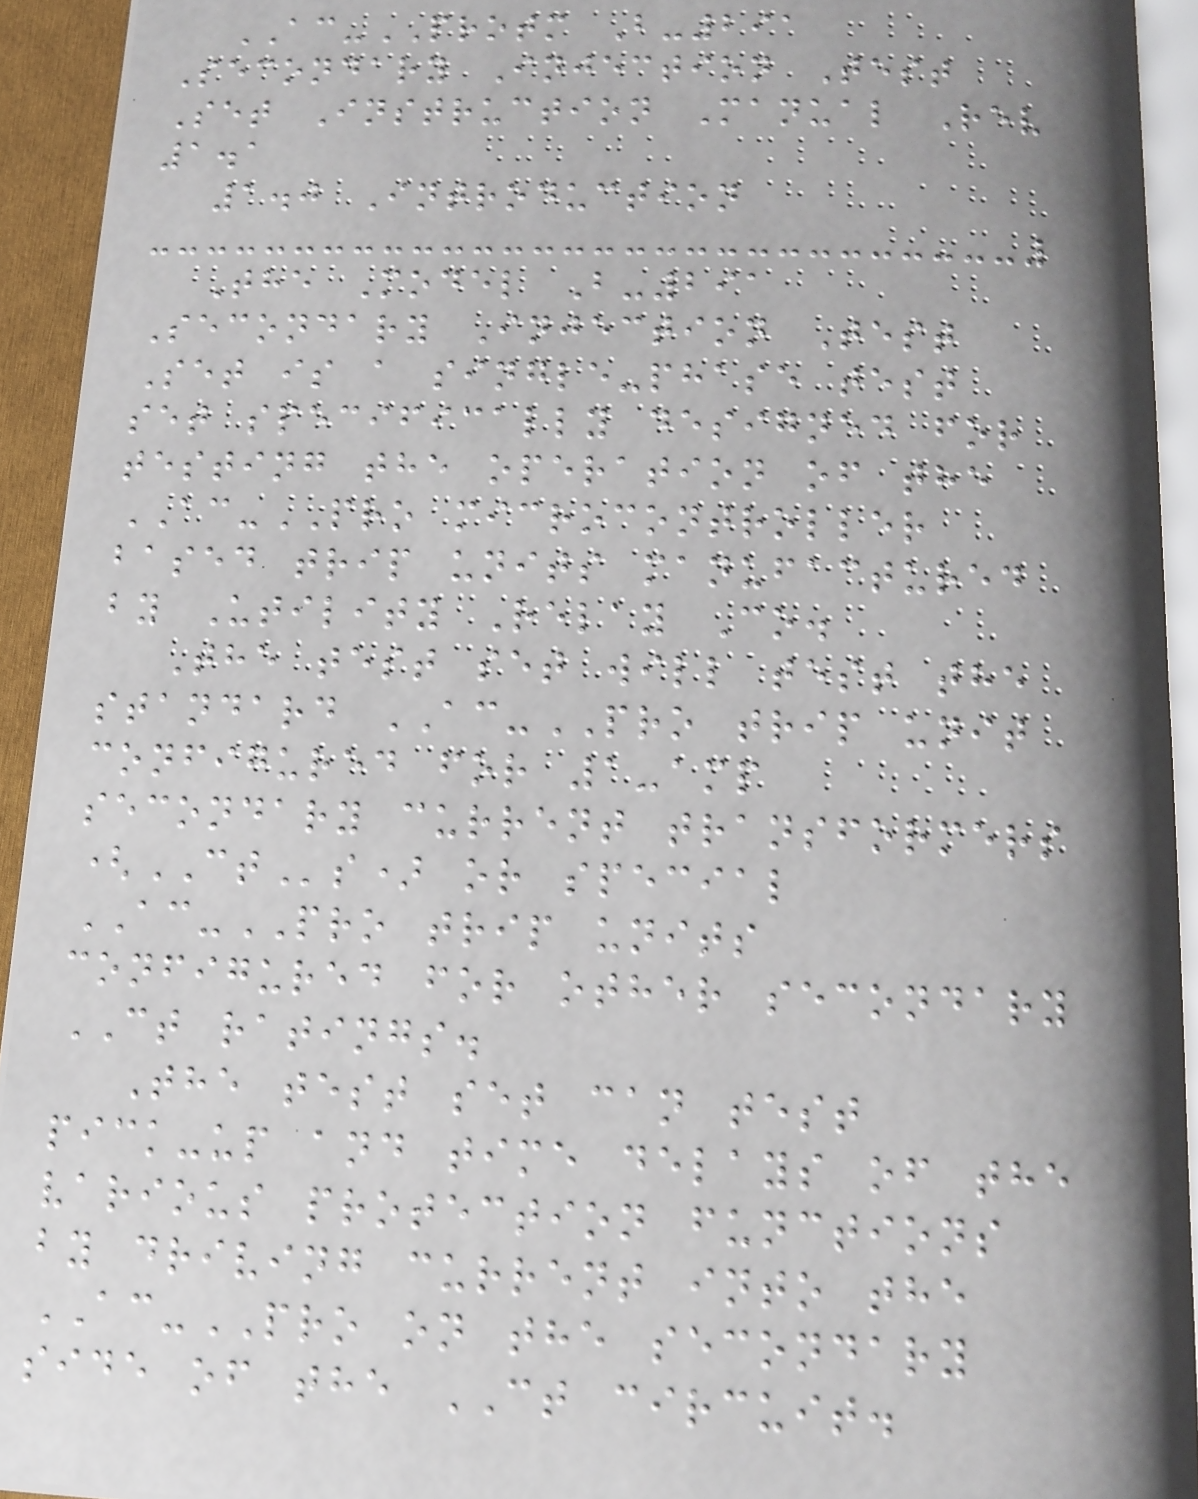AC-PROTM B-291
Secondary Injection Test
Set Instruction Manual Rev
1.1
1.0 Introduction
The Model B-291
Secondary Injection Test
Set is a single-phase test
set specifically designed for
testing the operation of the
AC-PRO microcontroller
based trip units manufactured
by Utility Relay Co.
The test set will test the
standard AC-PRO trip unit
configured for 1-amp
secondary current transformers
(CTs) or special
AC-PRO trip units
configured for other secondary
CT ratings.
The test set can test
pick-up and time delays of the
various protection functions
by driving current into the
AC-PRO on the secondary
side of the CT circuit.
